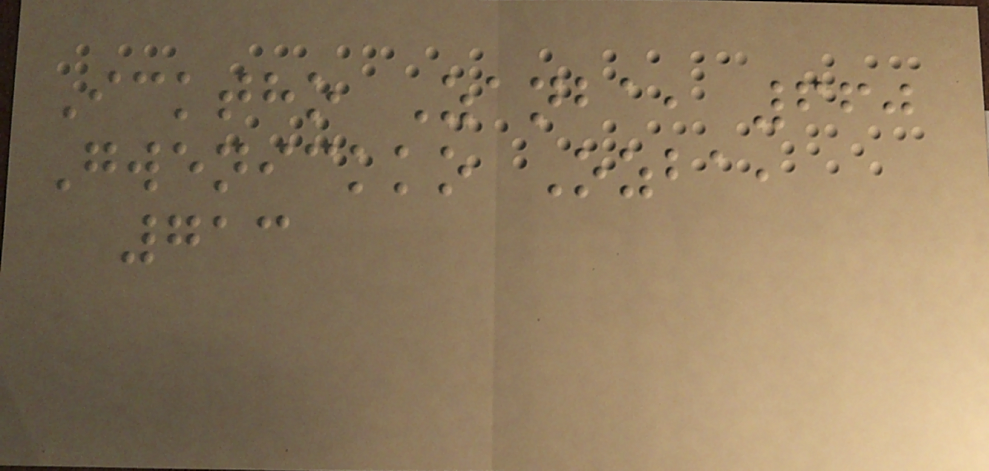Icktho Zanba, 660
Gwenickko Ozba,
713
